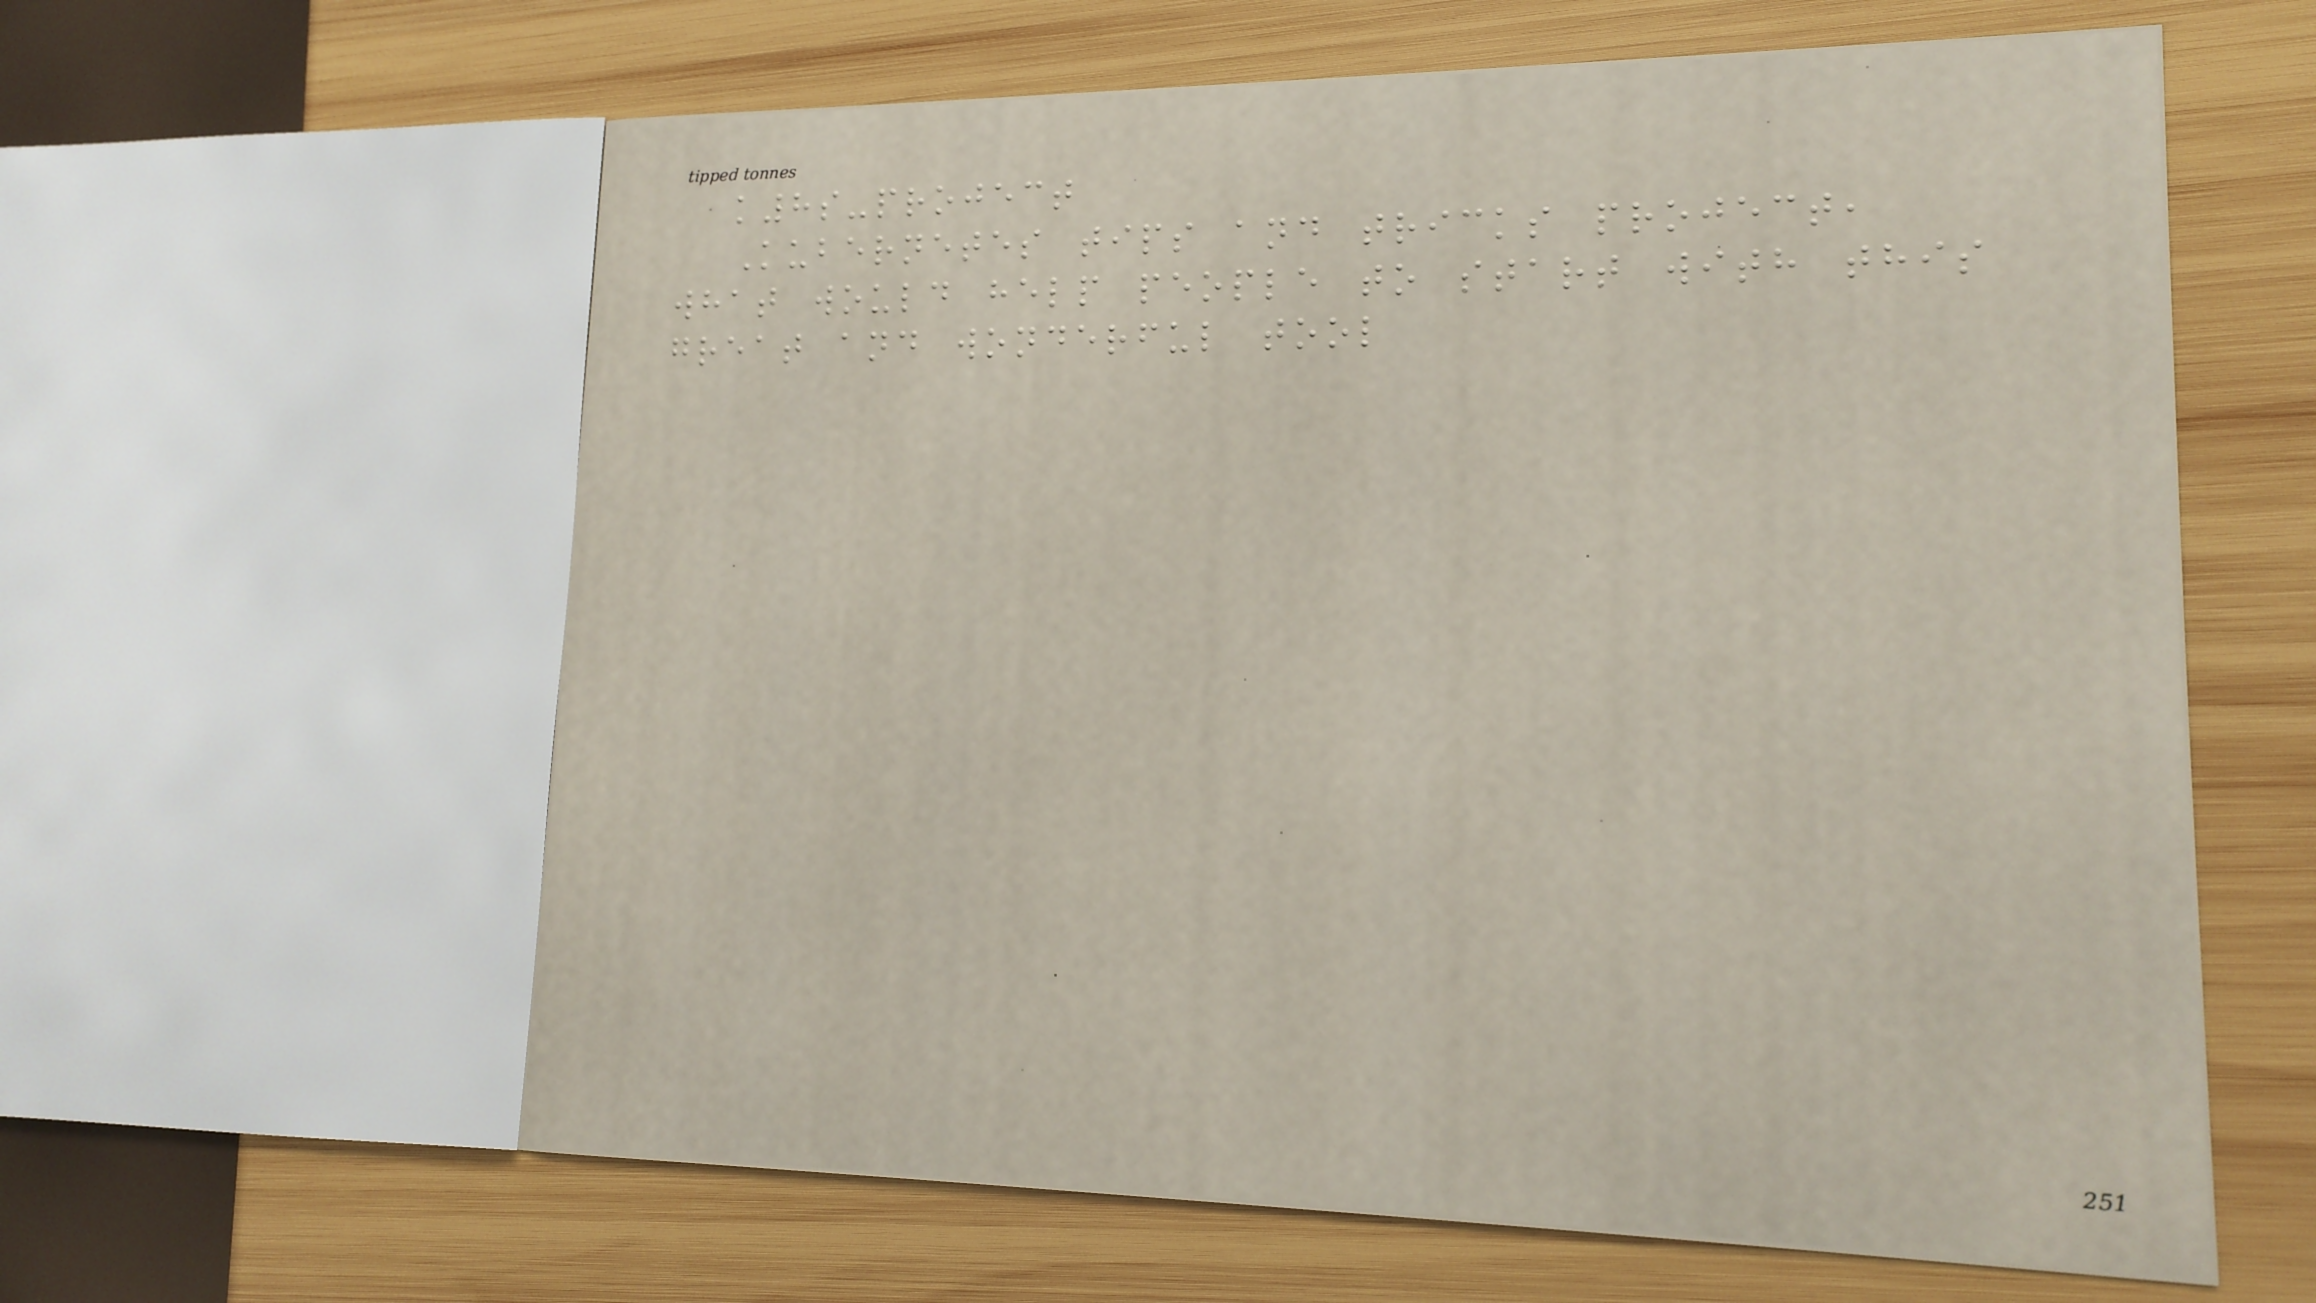k8s-project
Kubernetes tips and tricks project,
what would help people to start with this
great and wonderful tool
